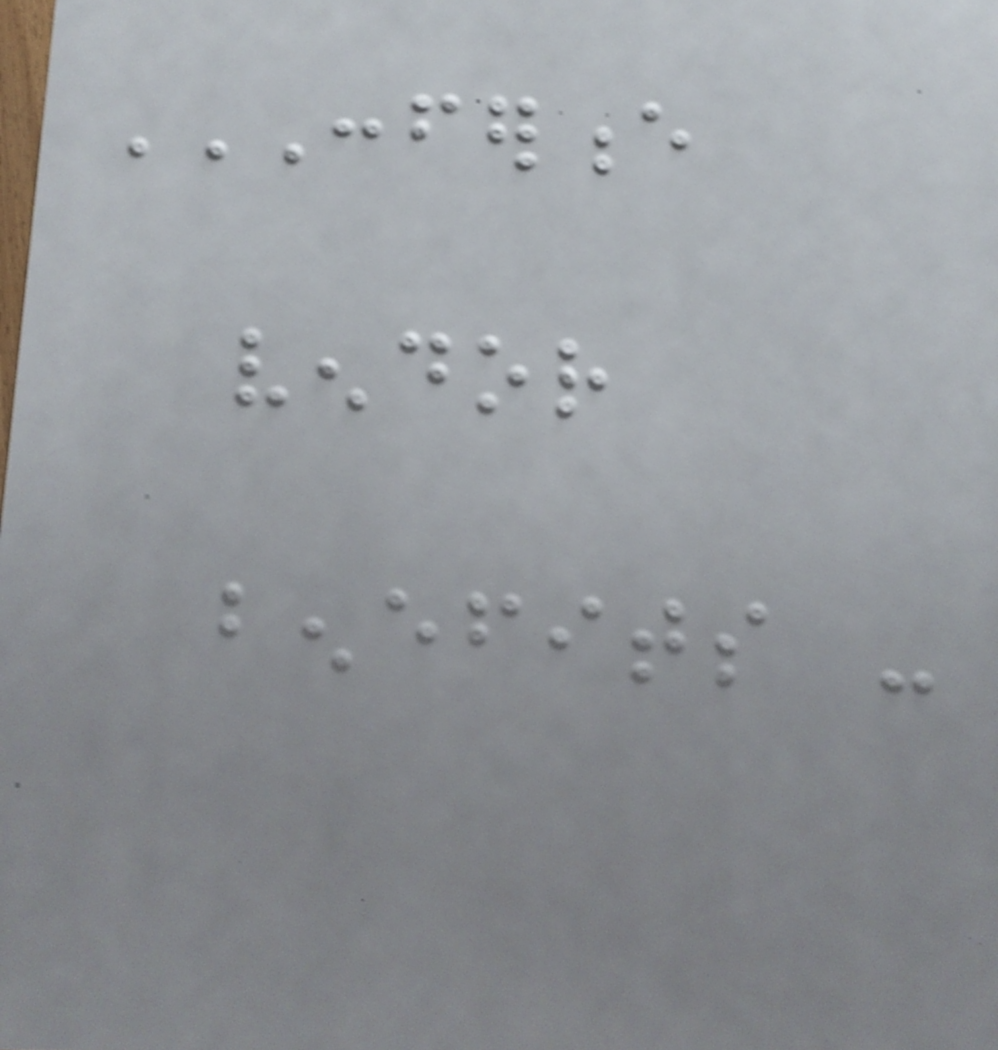CONFERENCE
VENDOR
BENEFITS -
